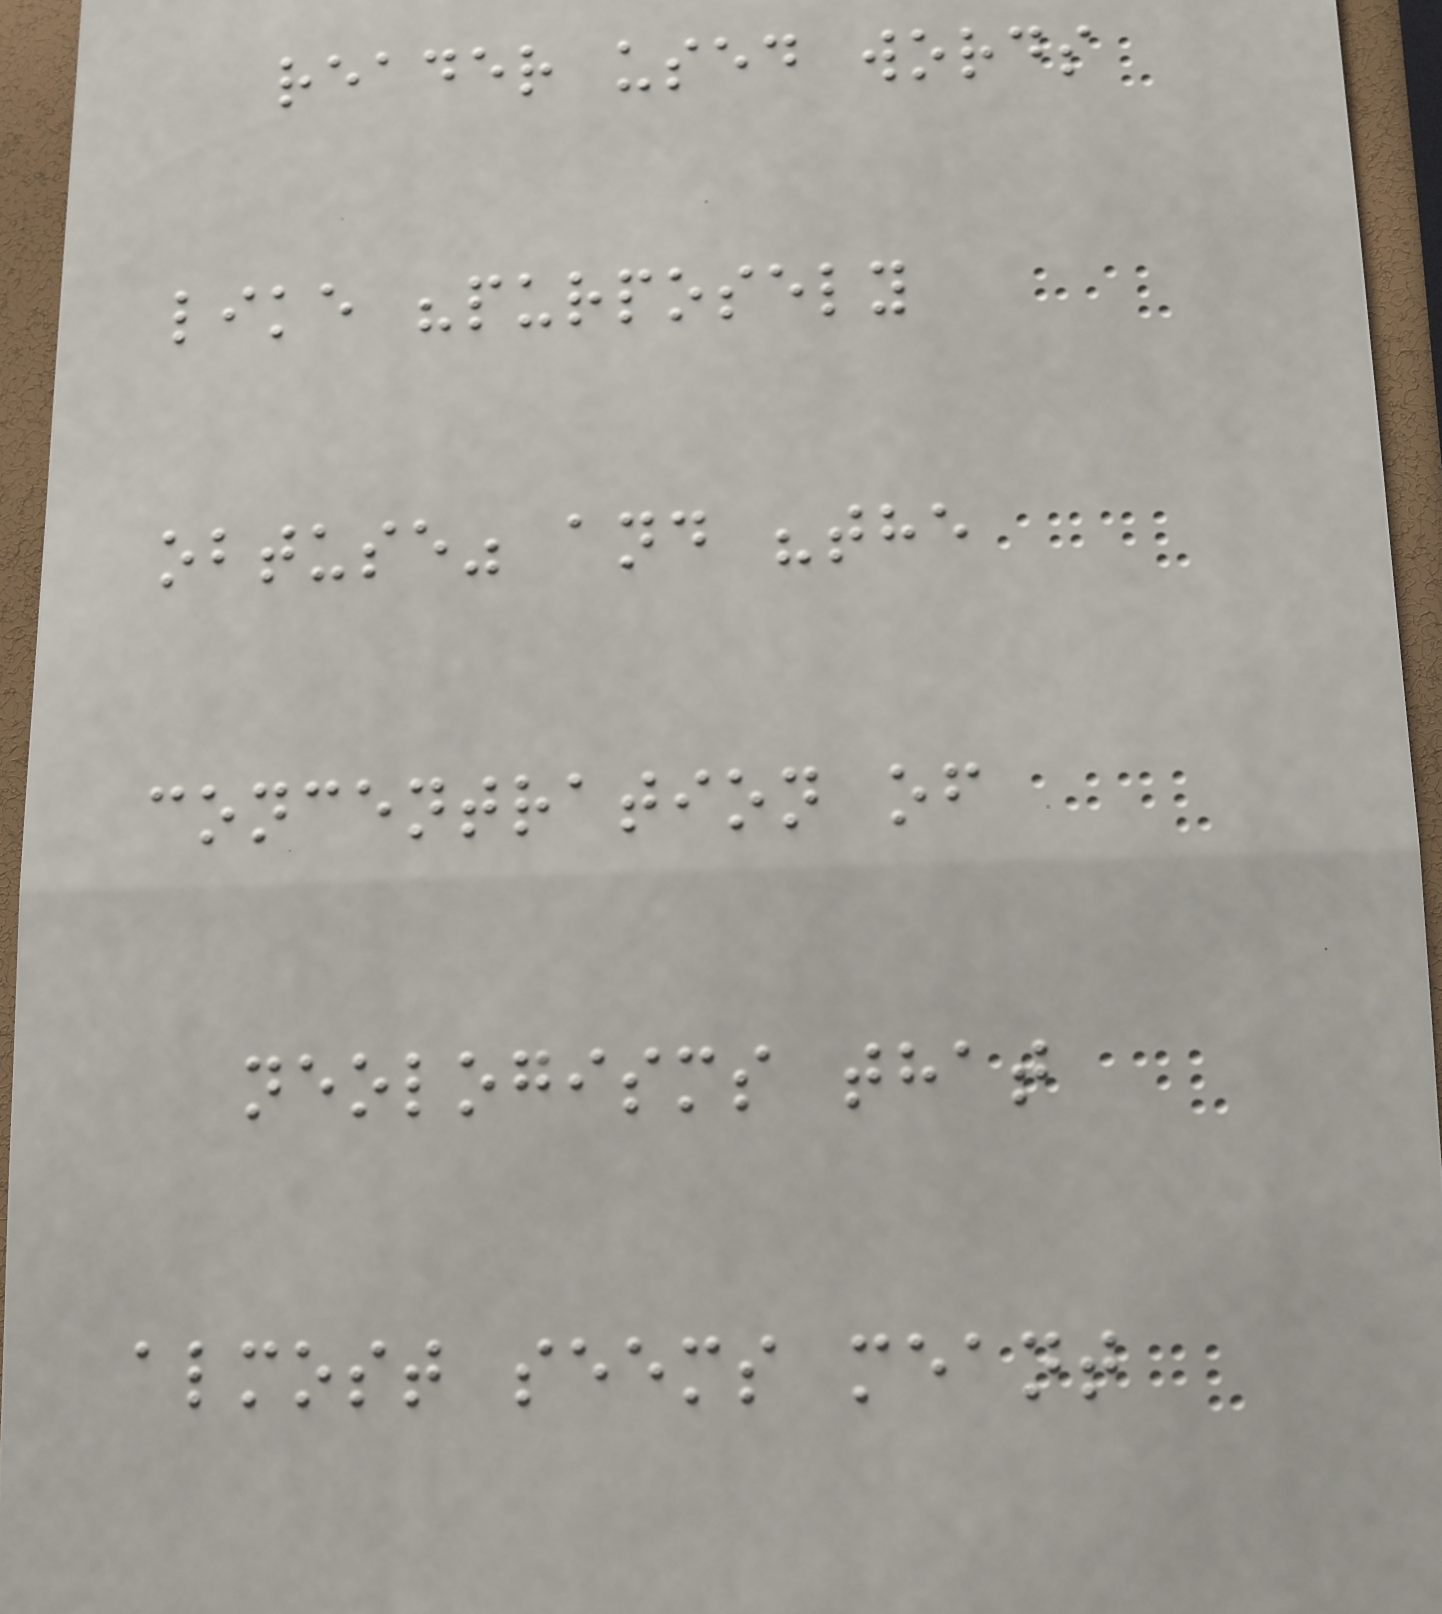reader used words
like "purposely
obtuse" and "the
concentration of
neologisms that
almost seems meant
